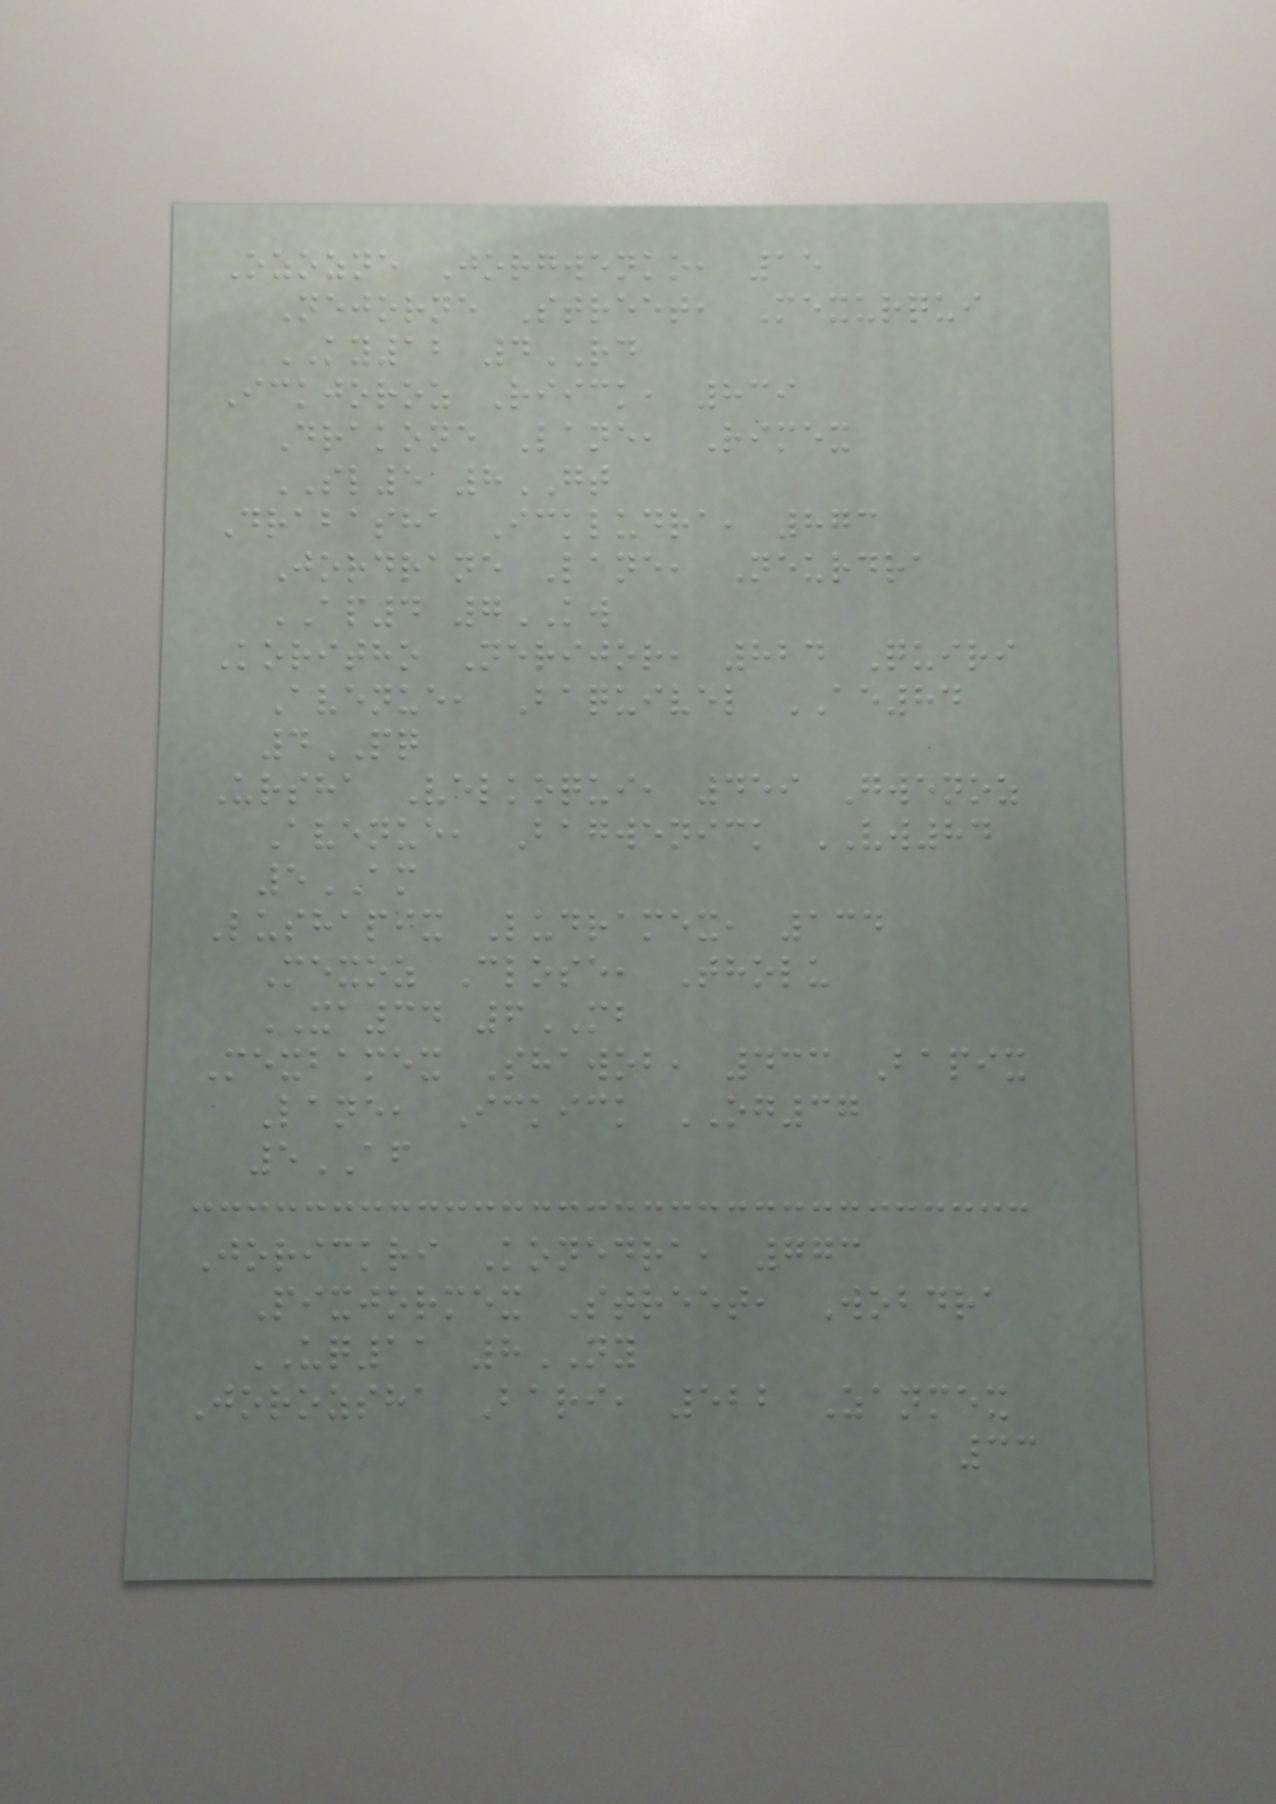Ozozne Jorgwenko, 15
Nejorne Street, Mexurqui
KY12 4RD
Ickjoroz Riick, 839
Drakone Lane, Rimex
SL5 8GT
Drabasha Ickludra, 873
Jordrane Lane, Neurdra
AP4 7KW
Koritho Nerijor, 824 Quiri
Avenue, Baquivel AE84
4PQ
Ursha Velkoqui, 459 Gwenoz
Avenue, Bagwenick VW84
5AM
Lushapix Ludramex, 134
Mexoz Close, Tholu
XA34 6MB
Mexbamex Shawob, 433 Bapix
Lane, Ickick OG37
5AF
Jorickri Konedra, 773
Pixjormex Street, Wobdra
UQ11 8NY
Jorozsha Bari, 522 Zanmex
33
